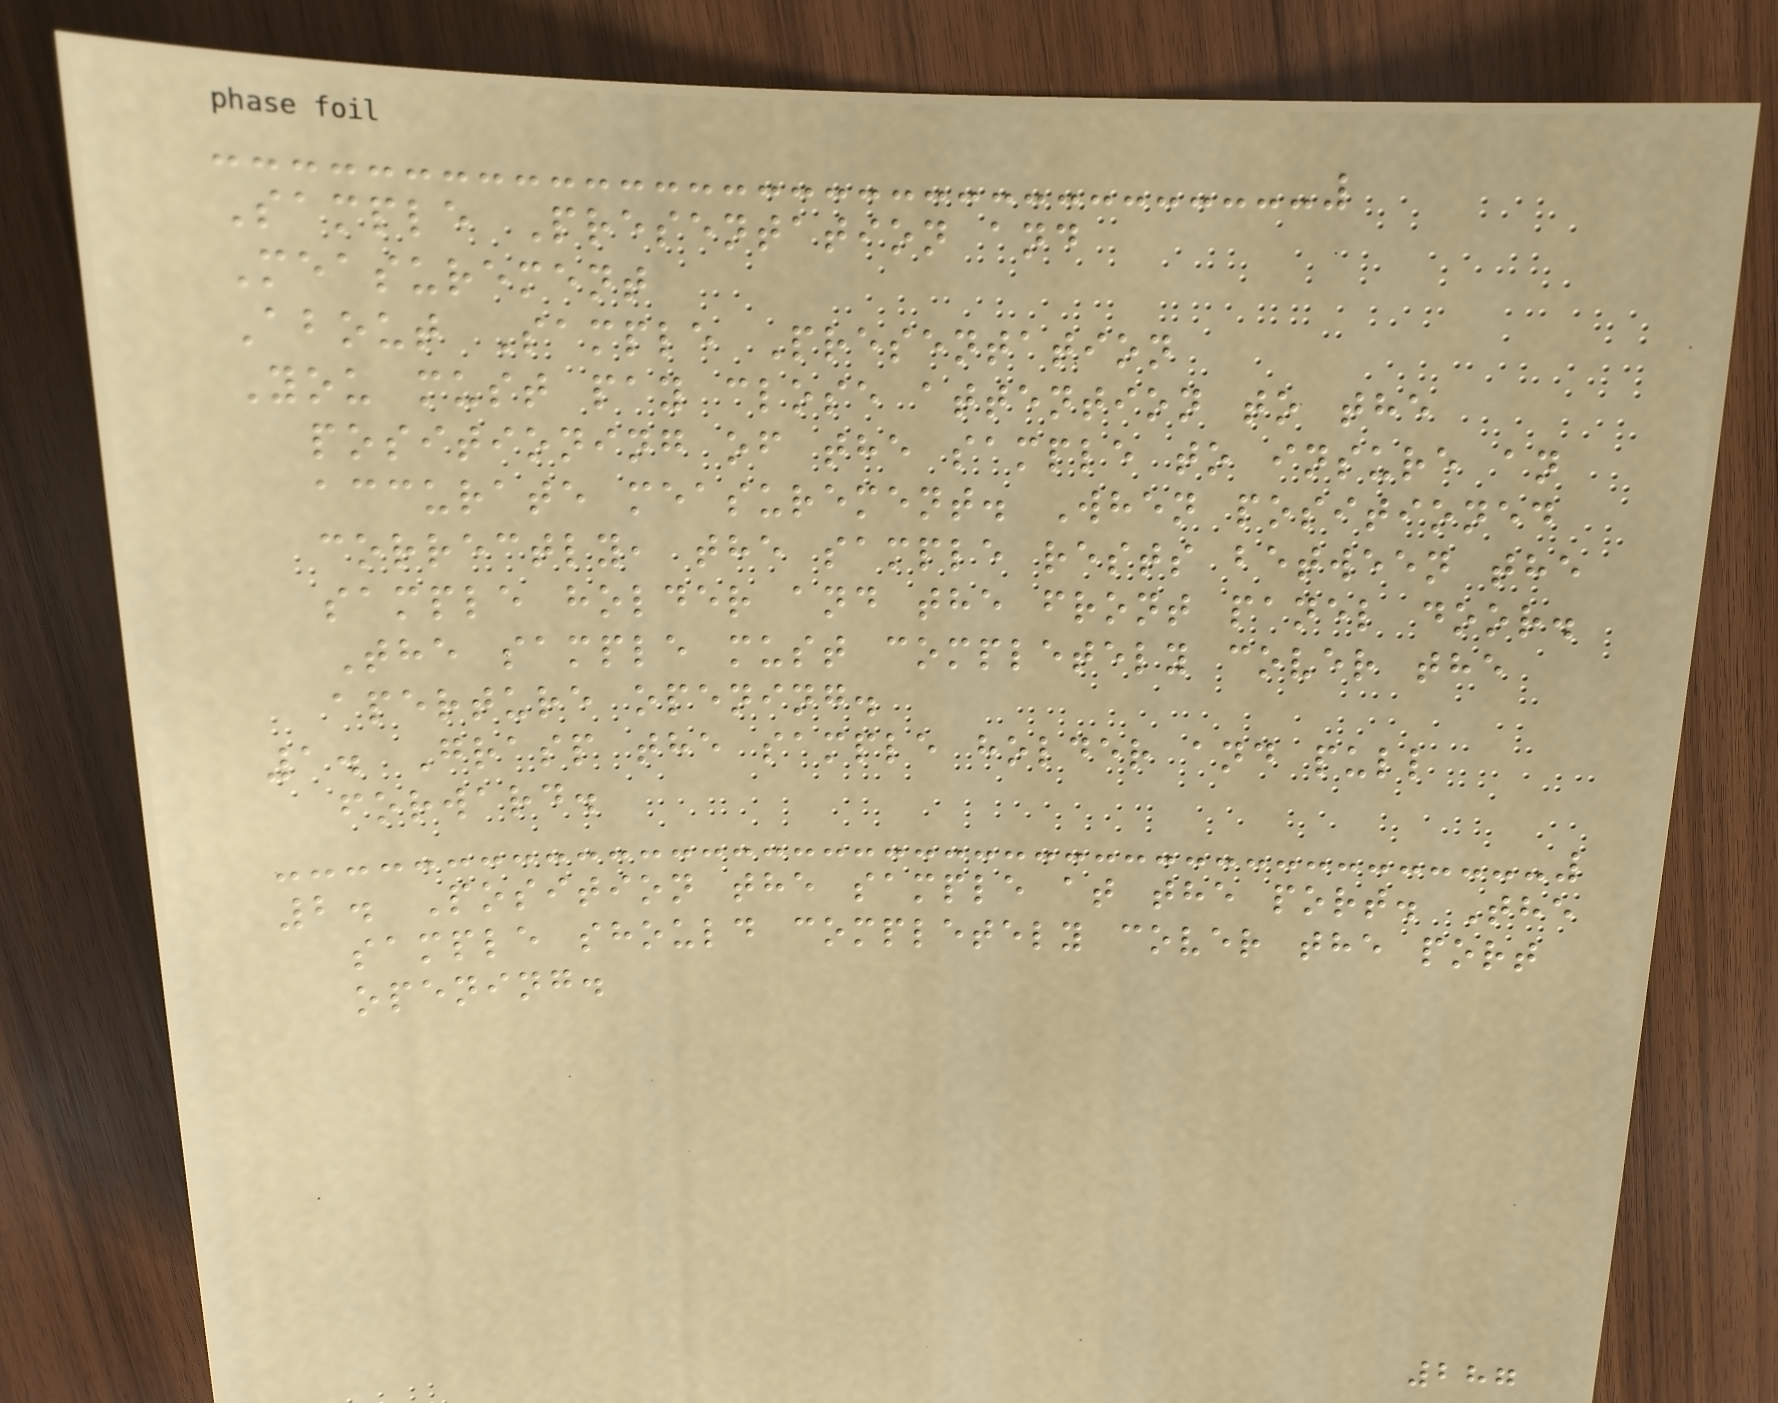Sample Presentation and
Measurement
About Sample Presentation
You must pay close attention to the
positioning of the sample to insure an
accurate measurement. When positioned
correctly, the sample rests between the
sample holder and the front panel door.
The sample must completely cover the
aperture opening.
1. Grasp the sample holder and pull
forward.
2. Position the sample at the port. The
sample should completely cover the port
opening.
287
